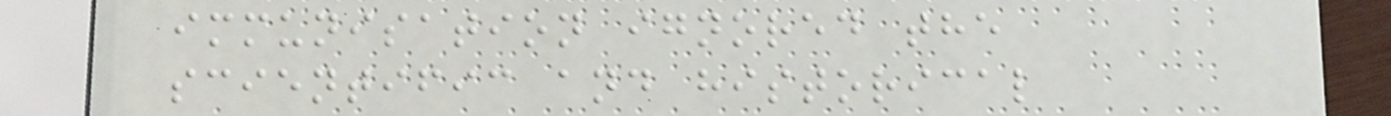immunisation ignored the
scientific and historical
